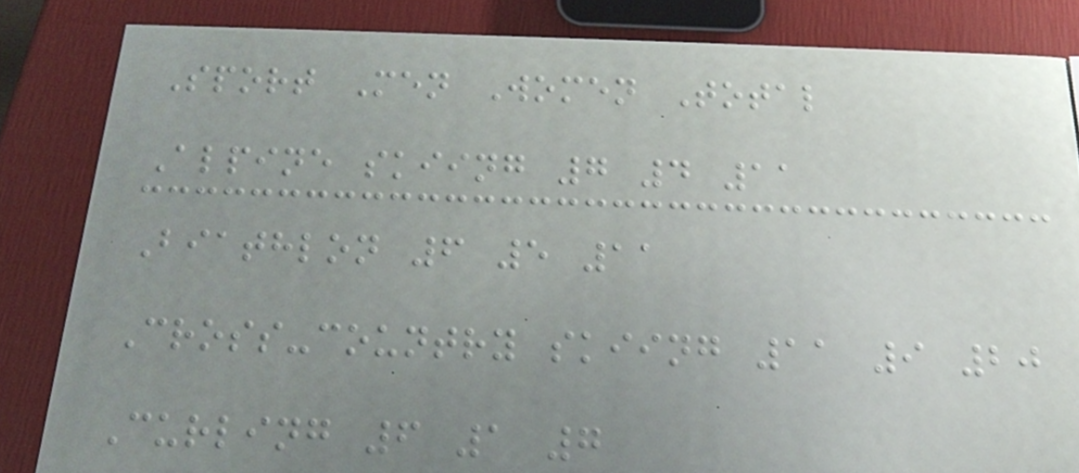Sport Men Women Total
Alpine skiing 7 4 11
Biathlon 6 5 11
Cross-country skiing 11 9 20
Curling 6 1 7
